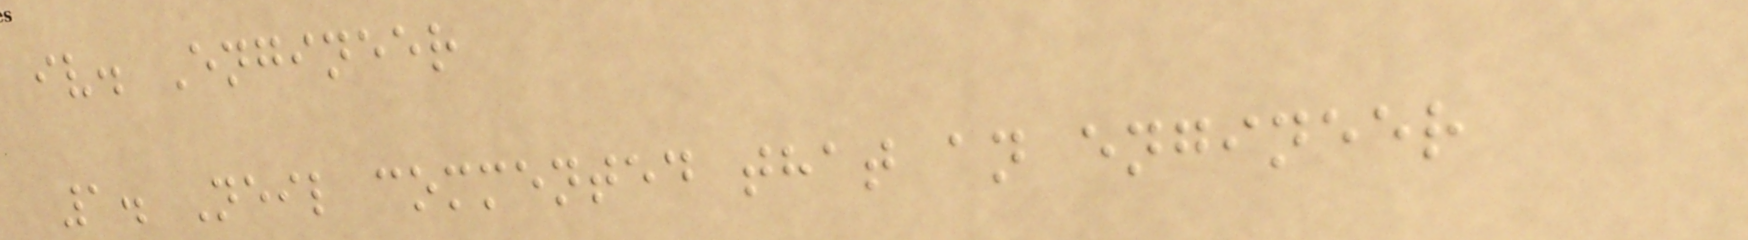iv. Engineer
1. Neil commented that an engineer
